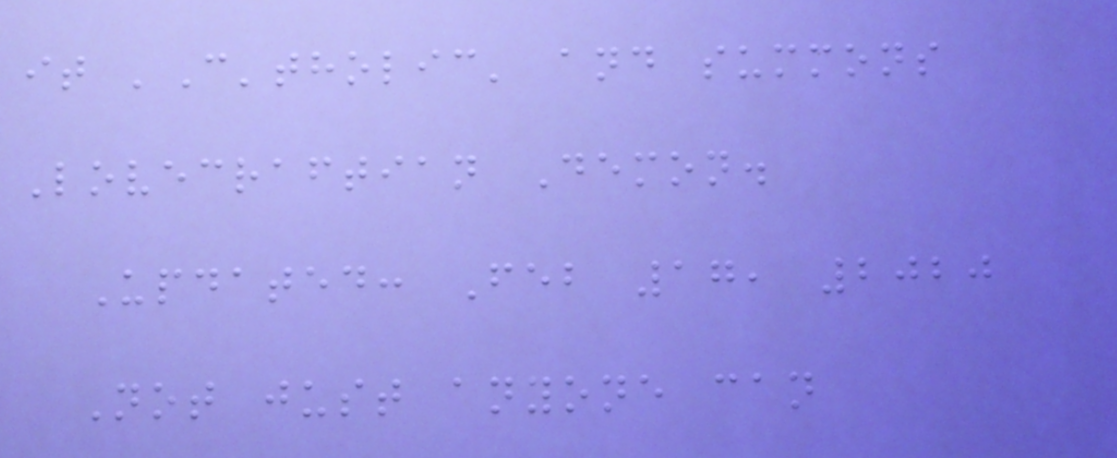it 'C'tholic' and summons
Lovecraftian Demon.
Updated: Feb 17, 2020
Not just anyone can
